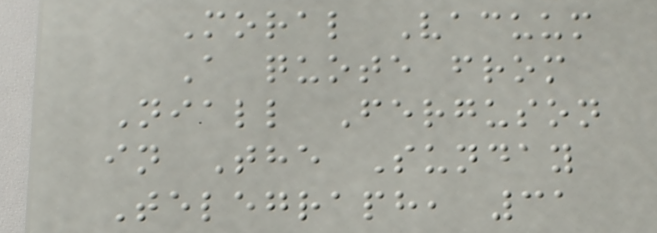Moral Vacuum
A quote from
Niall Ferguson
in The Sunday
Telegraph, 31
